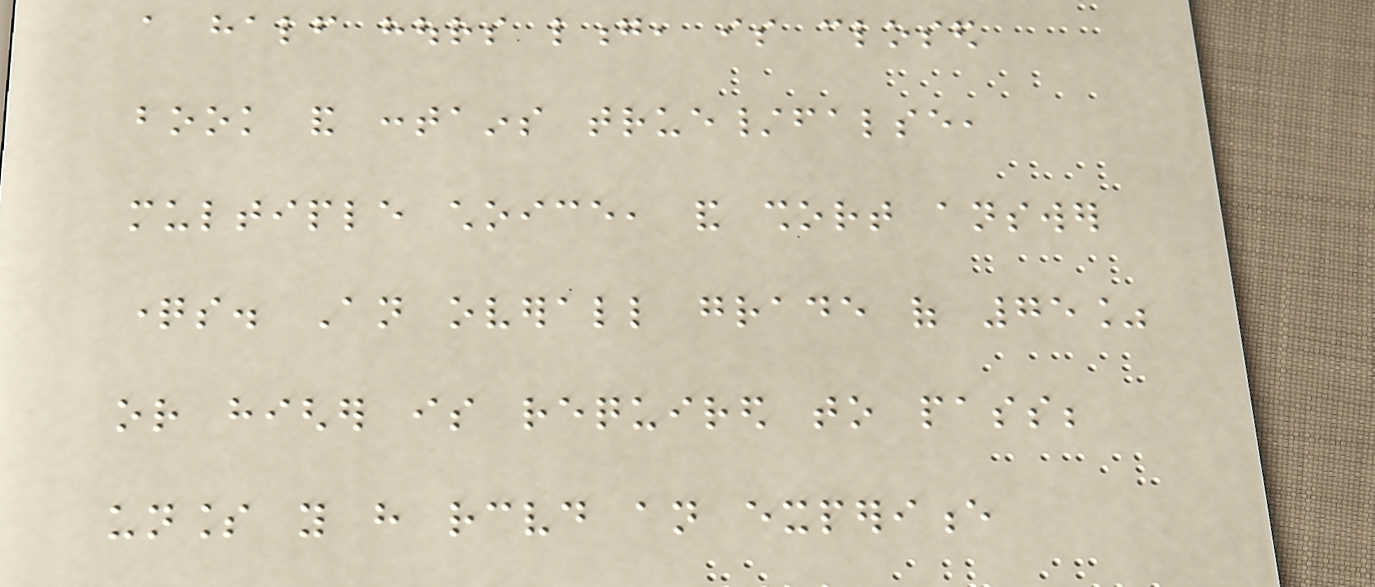a half hours long, is closed
book and contains true/false,
multiple choice, and short answer
questions. An overall grade of 75%
or higher is required to pass;
unless you have received an experience
